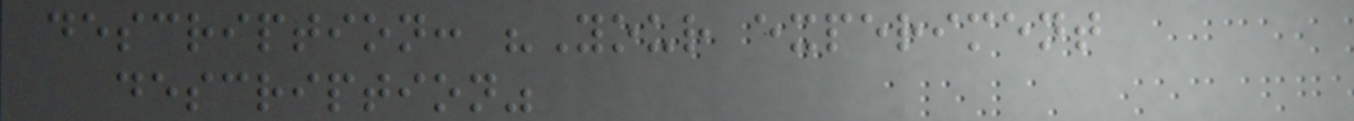description: "Your experiment
description"
